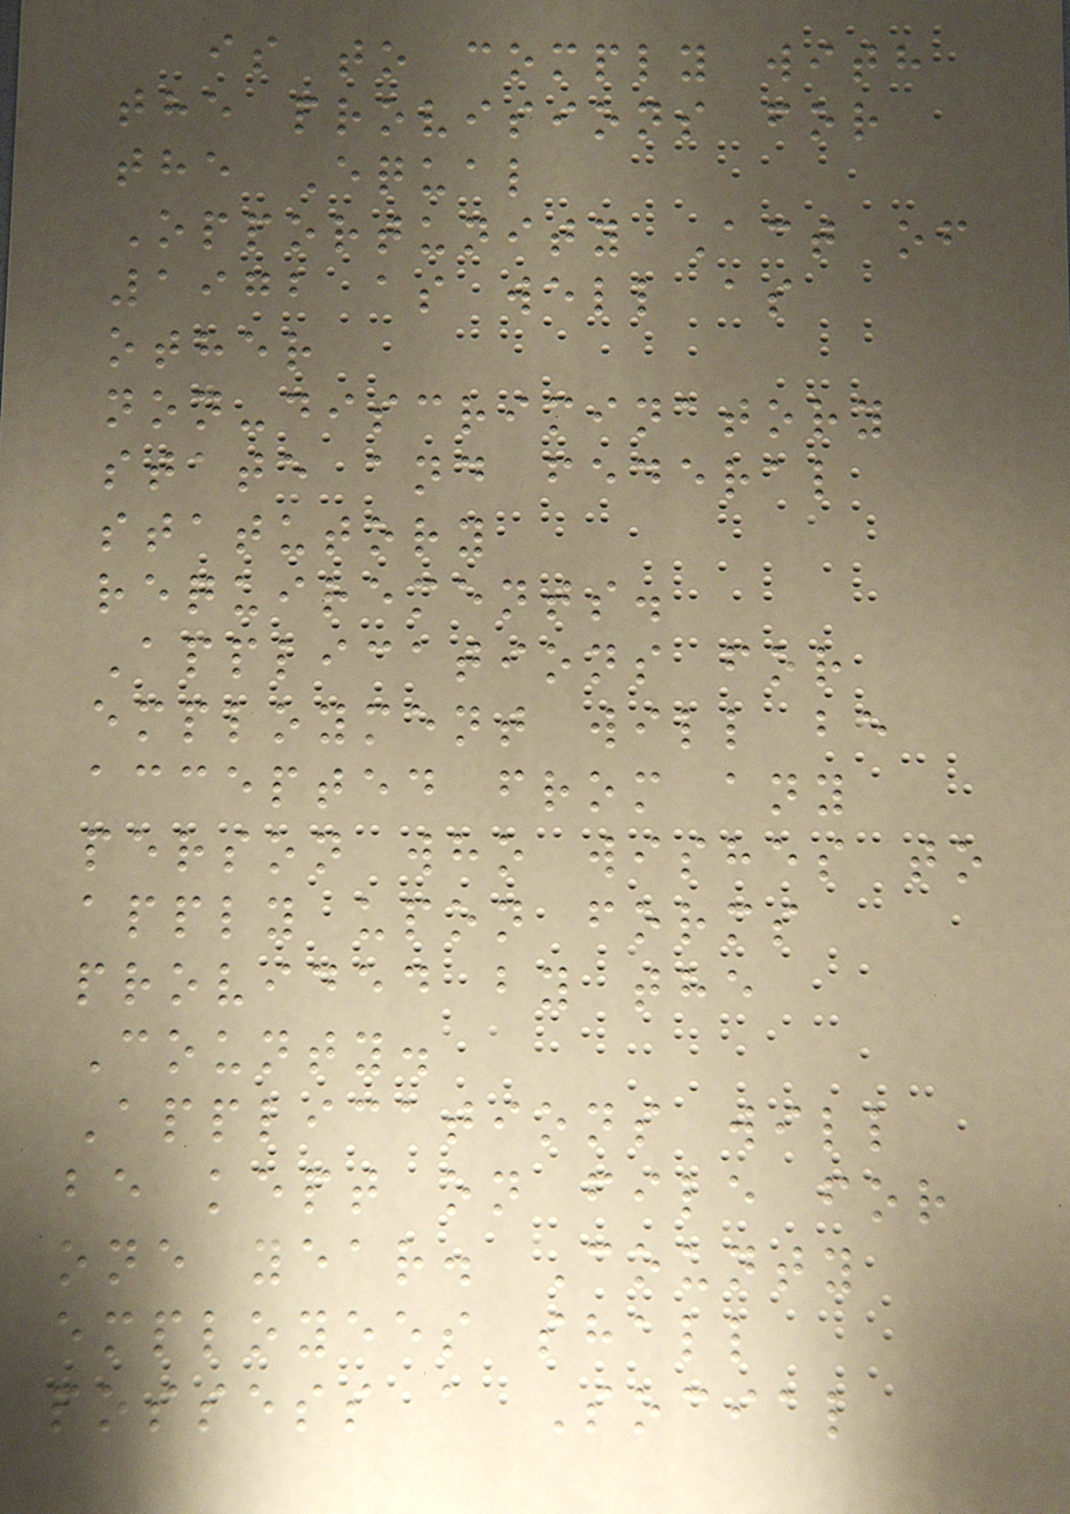is to comply with
the provisions for
the Equal
Opportunity Act of
1972 as well as
other
non-discriminatory
state and federal
statutory
requirements.
Applications for
employment will be
accepted from any
person who wishes to
apply upon forms
provided by the
County.
Applications will
be kept on file for
one year. County
employees shall
possess a Social
